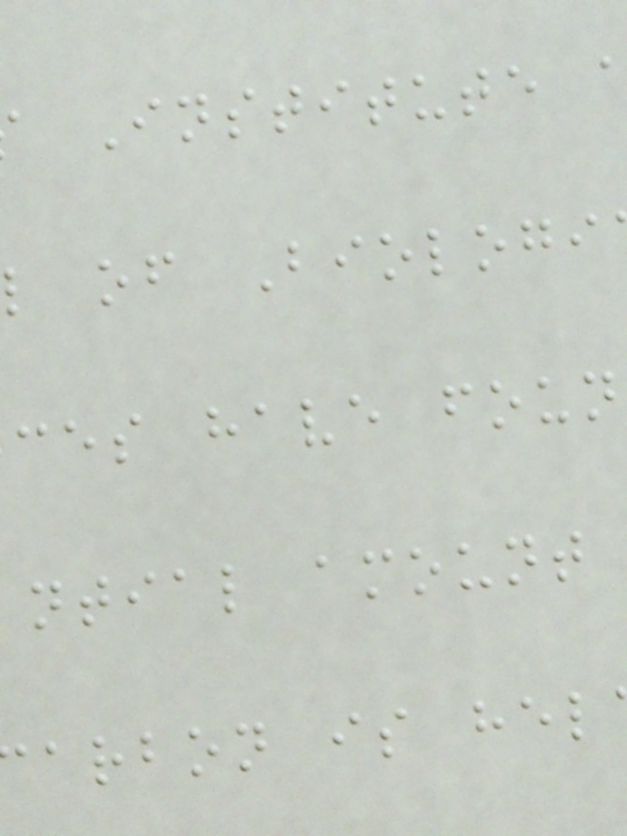Institute
l of Biologi
ces have foun
ntial amount
arbon is hel
